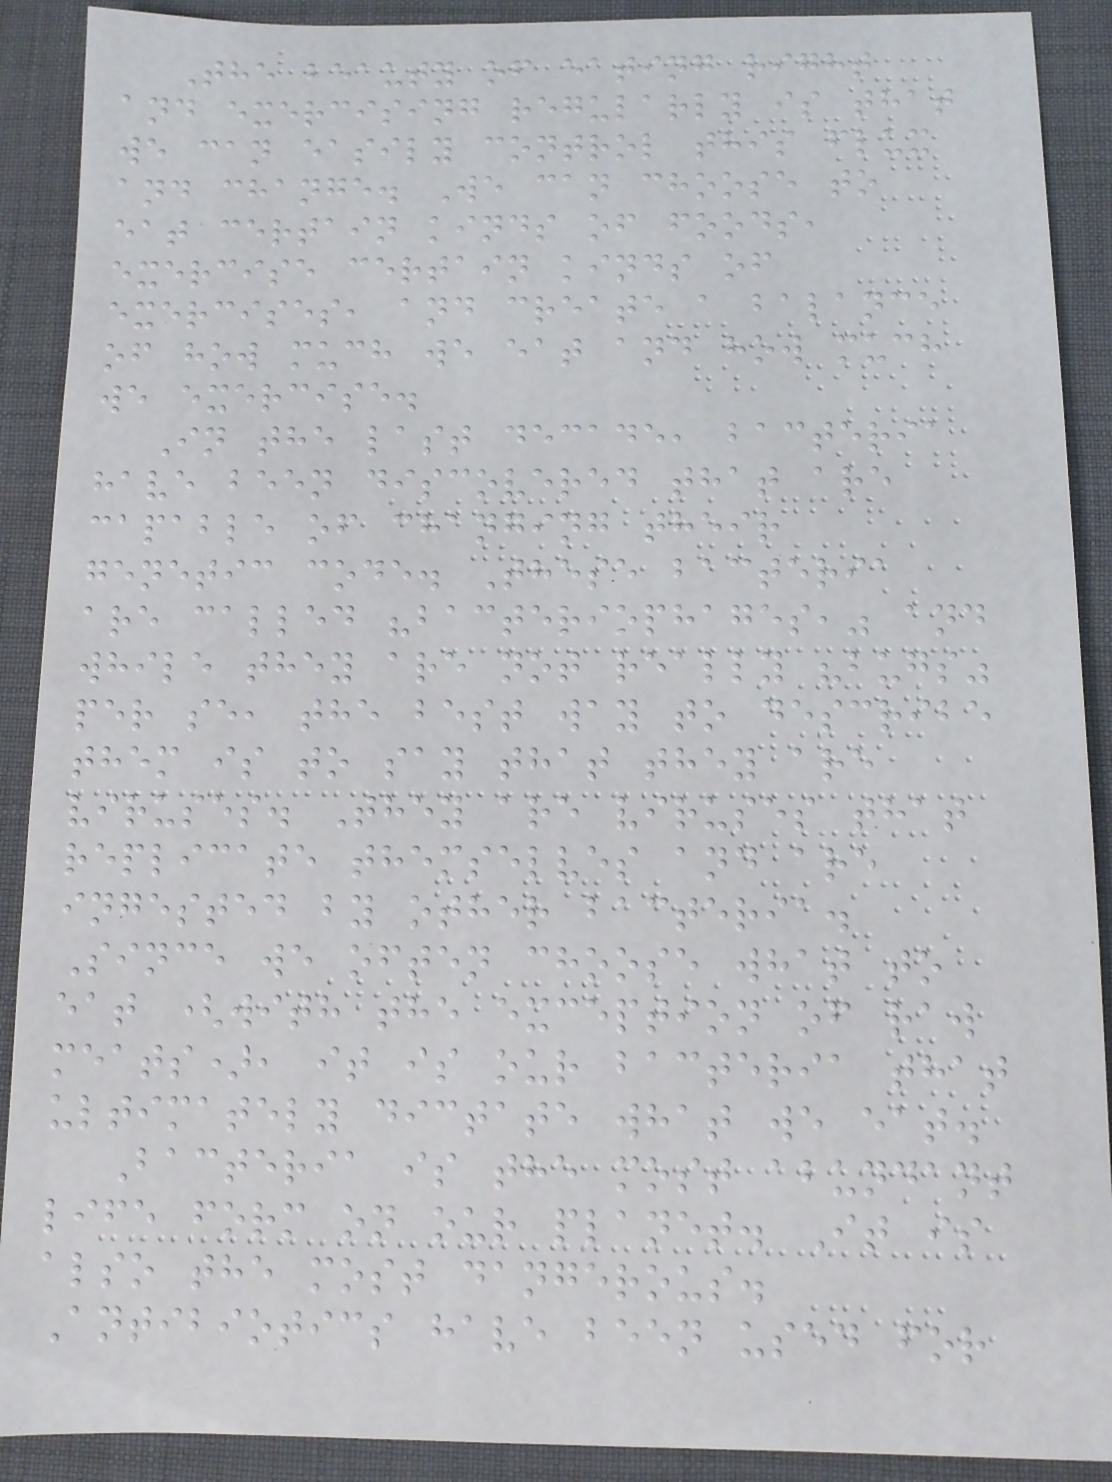The beauty of eating right
and exercising regularly is that
we can easily control this flux
and change. We can choose to
eat certain kinds of foods,
exercise certain kinds of
exercises, and create a balance
of how much we eat and how much
we exercise.
In the last decade, bacteria
have been discovered that are
capable of changing their
genetic code. These bacteria
are called "bacteriophages," and
while they are not really "bugs"
per se, the best way to describe
them is to say that they are
viruses. They are viruses that
replicate themselves and are
ingested by other bacteria.
Since we often choose what to
eat (with the exception of raw
meats), it is our bacteria that
ultimately dictate what we eat.
Bacteria is the most abundant
life form on our planet. It is
also the most dangerous.
Antibiotics have been used for
